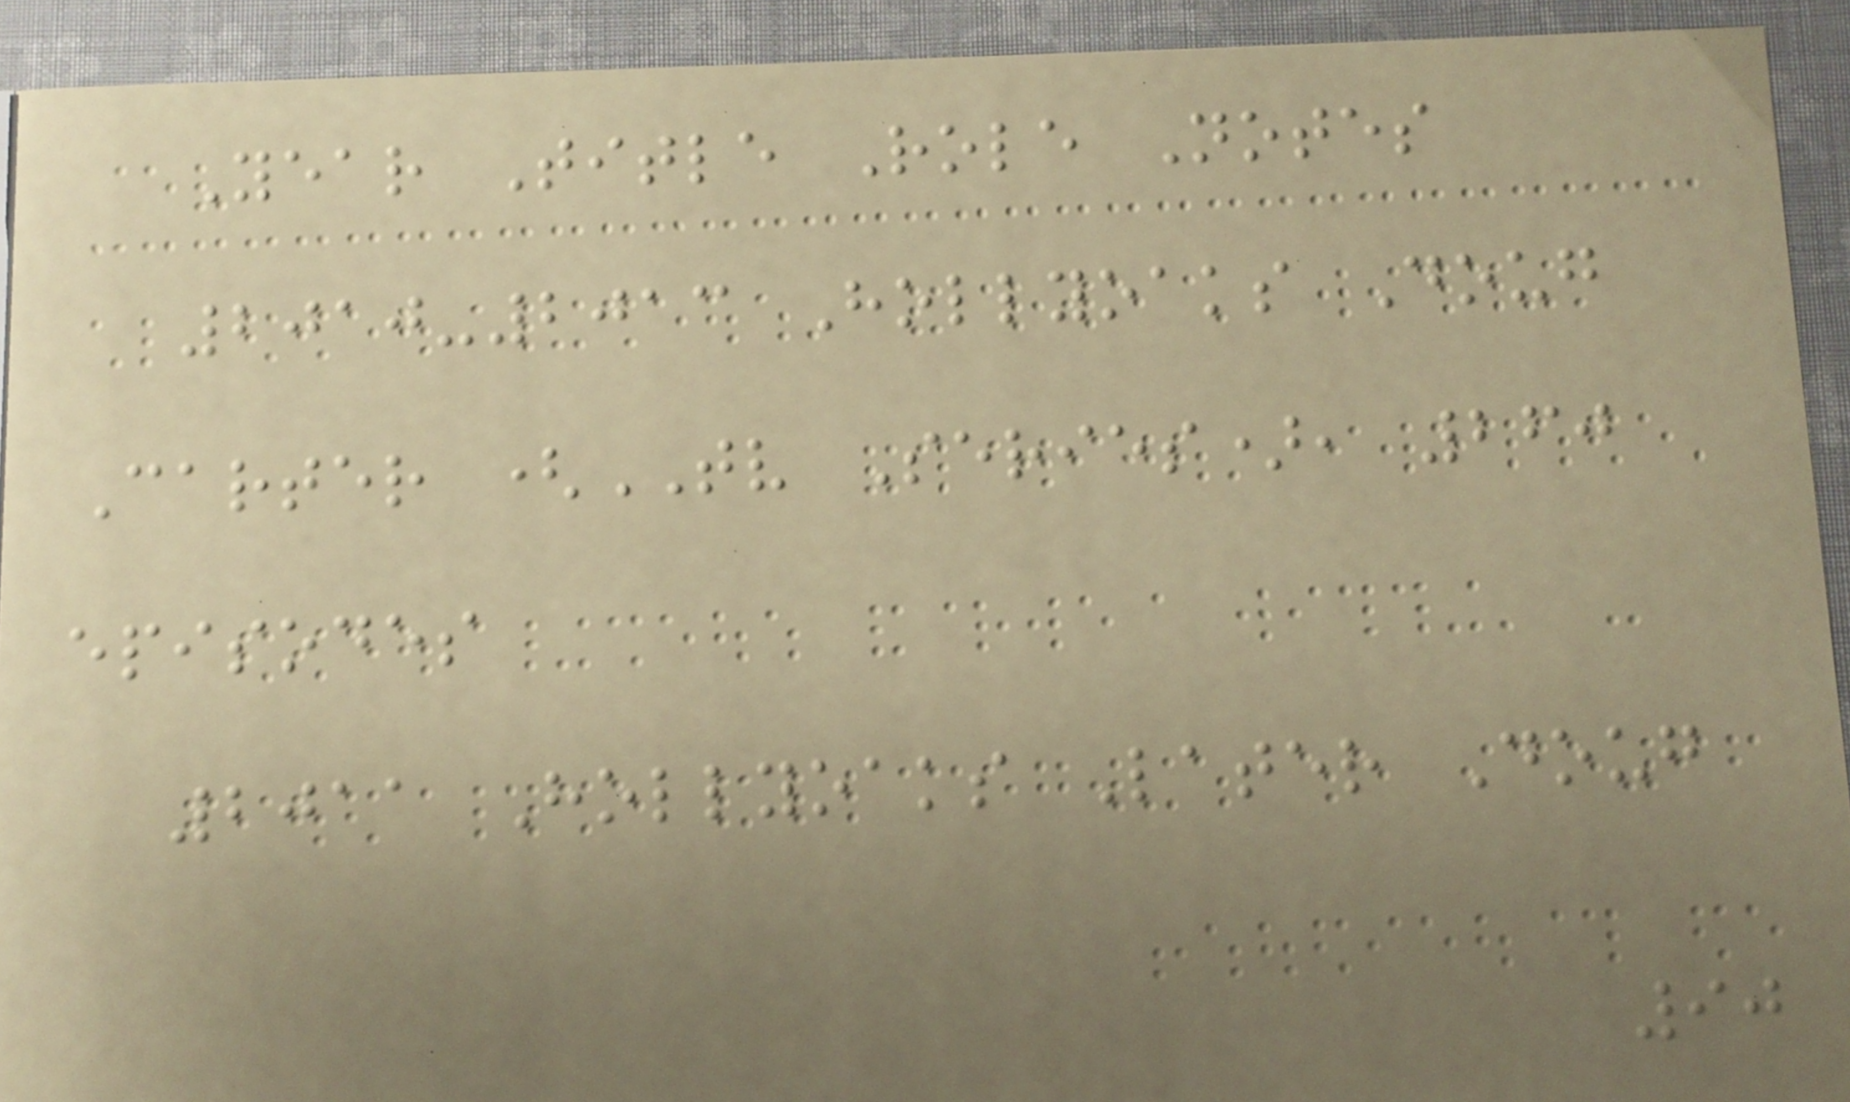Year Title Role Notes
2010-2013 Hollyoaks Doug
Carter (TV Series), 260
episodes
2011 Hollyoaks Later Doug
90
